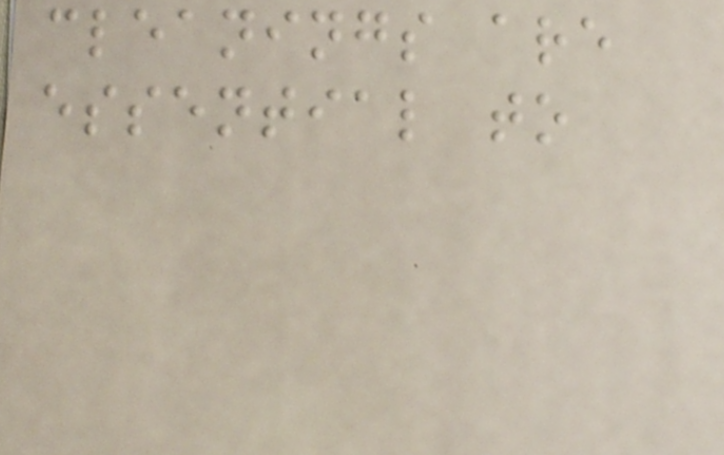cleanings are
essential to
